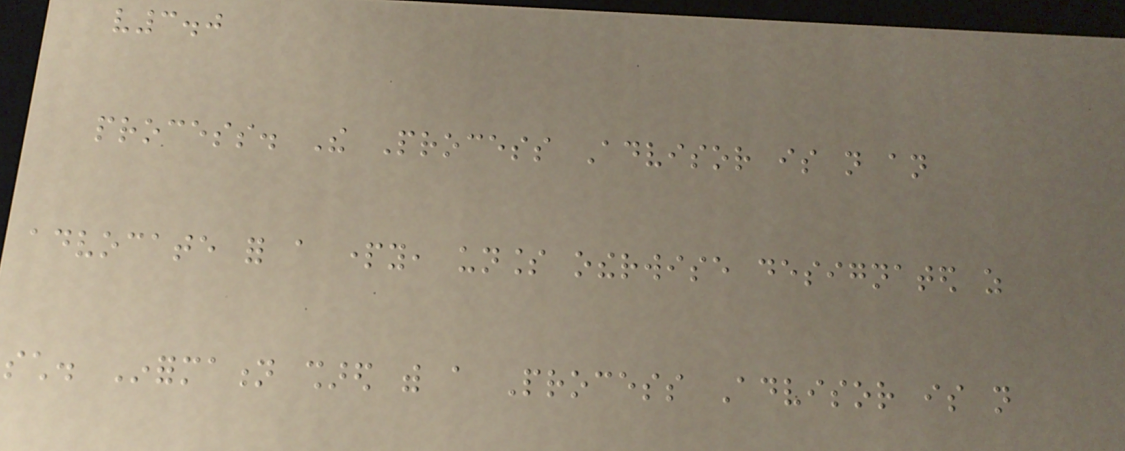v3.0
process. The Process Advisor is not an
advocate for a party, unless otherwise designated as
such. Information shared with a Process Advisor is not
